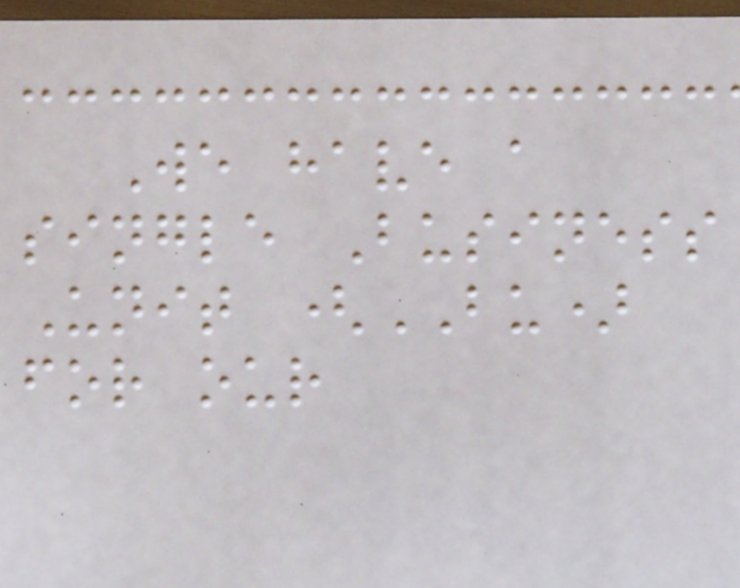We have a
single Business
Unit (BU)
for our
